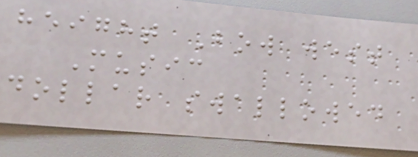height Bow west
Music
dollar swallowed
